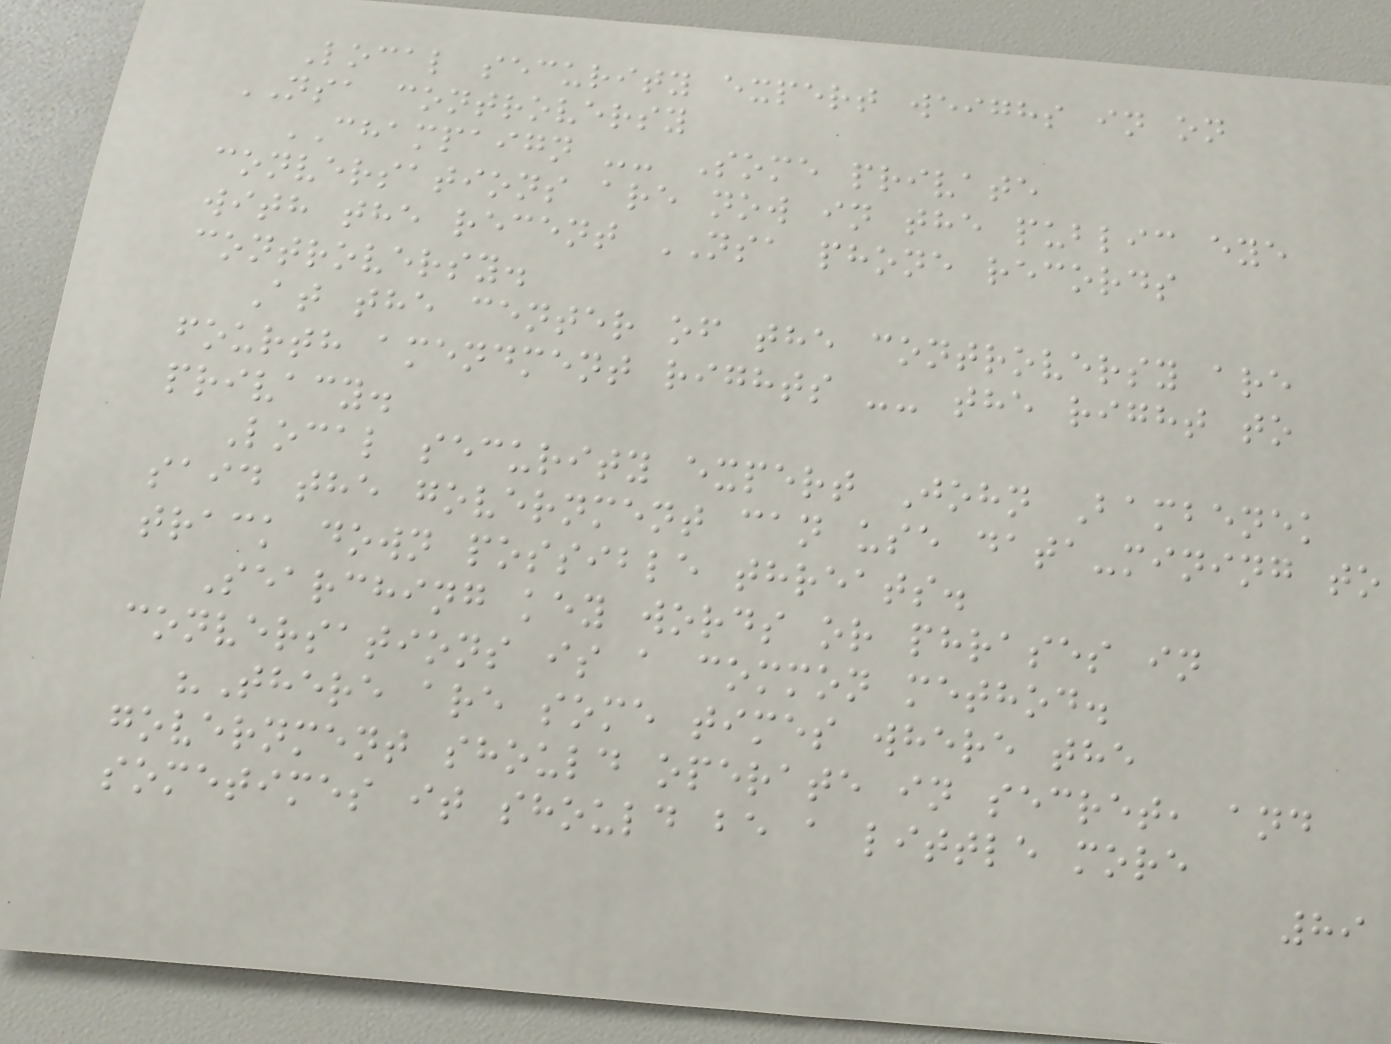Local security expert weighs in on
NSA controversy
CHAMPAIGN -- Some private
conversations are now in the public eye
with the recent NSA phone records
controversy.
At the center of the controversy are
fourth amendment rights -- the right to
privacy.
Local security expert John Bambenek
said the government can use data-mining to
track down possible threats.
Searching key words or phrases in
conversations is a common method.
"There are some times where the
government should operate in secret, and
sometimes it should be a little more
89
